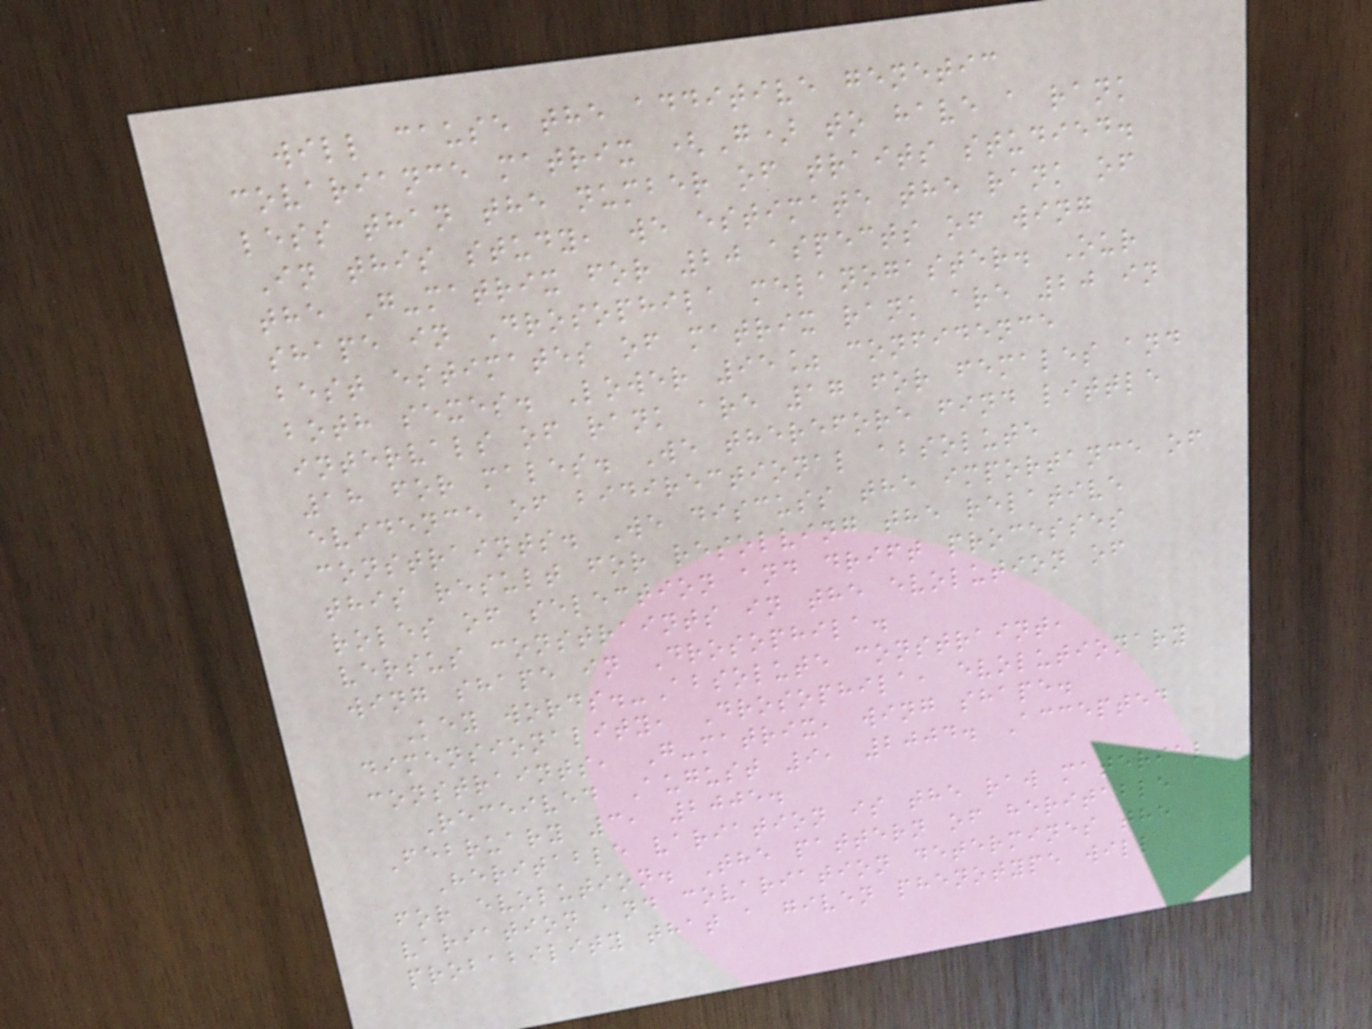will cause the additive genetic
covariance matrix (G) to have a rank
less than the number of traits studied.
In this study, we estimate the rank of
the G-matrix for 20 aspects of wing
shape in Drosophila melanogaster. Our
best estimates of matrix rank are 20 in
both sexes. Lower 95% confidence
intervals of rank are 17 for females and
18 for males. We therefore find little
evidence of bidirectional absolute
constraints. We discuss the importance of
this result for resolving the relative
roles of selection and drift processes
versus constraints in the evolution of
wing shape in Drosophila.
Key words.-Absolute constraint,
dimensionality, Drosophila, evolutionary
constraints, G-matrix, wing shape.
Received August 9, 2004. Accepted
February 3, 2005.
Heritable variation is the raw material
for evolution. The pattern of heritable
variation and covariation determines the
probability that a given phenotype will
